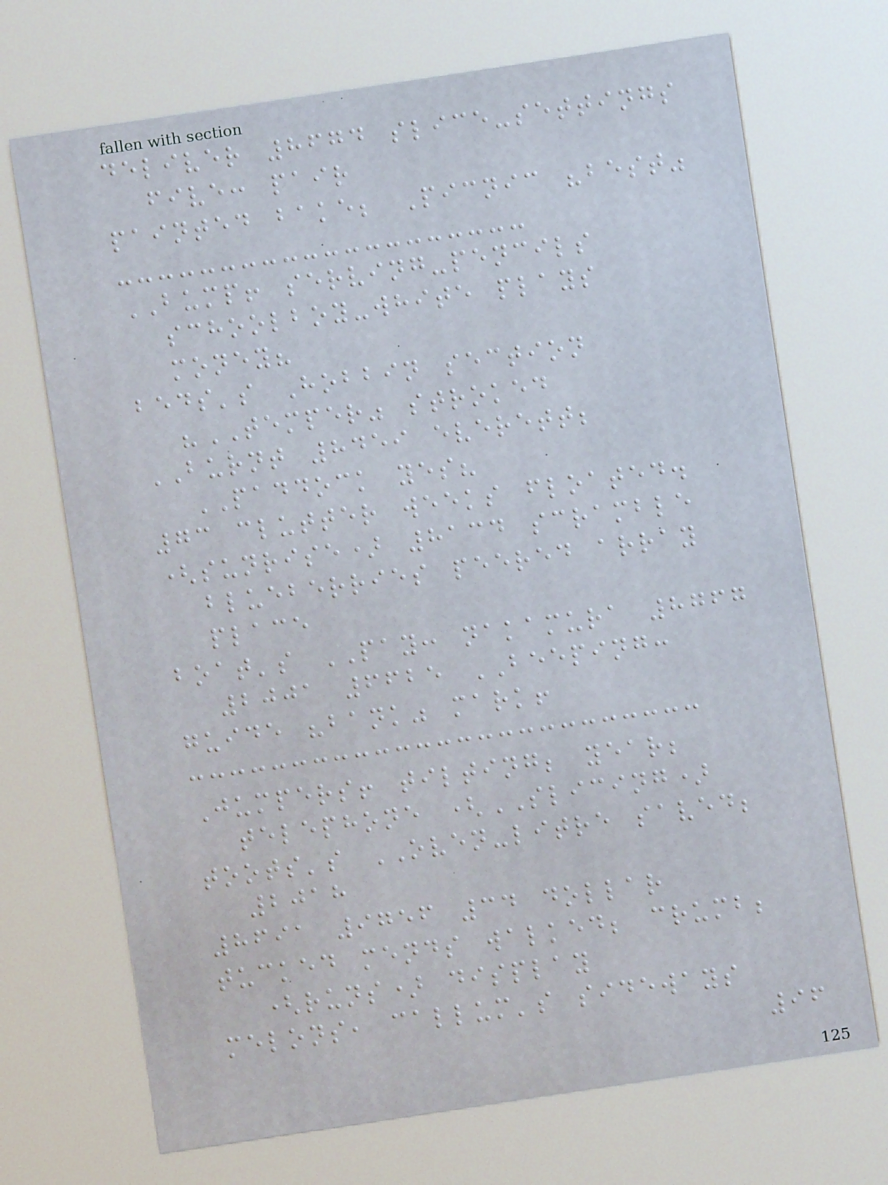deliver 8674 slice-settings
five: pair
painted bake; Picnic "best"
BUMP! serving-pencils
schoolboy-white plays
money?
beds's Hobbin section
"TEMPER" stroked
BURNT 8459 everett;
PADDOCK yes?
73 clutter weeks floated.
(sunrise) 8134 scramble
blueberries peered array
place
boat's PAY: nakamura 8767
2001 6625 BEEPING:
guide "bank" mark!
Jumpers! tilting; year;
telephone (SLICING)
toots's OVEN-litre saved;
2018
8691 9756 34 dollar
tucked mends walked; crumb;
(runs) display
melons, callum's sideways
96
